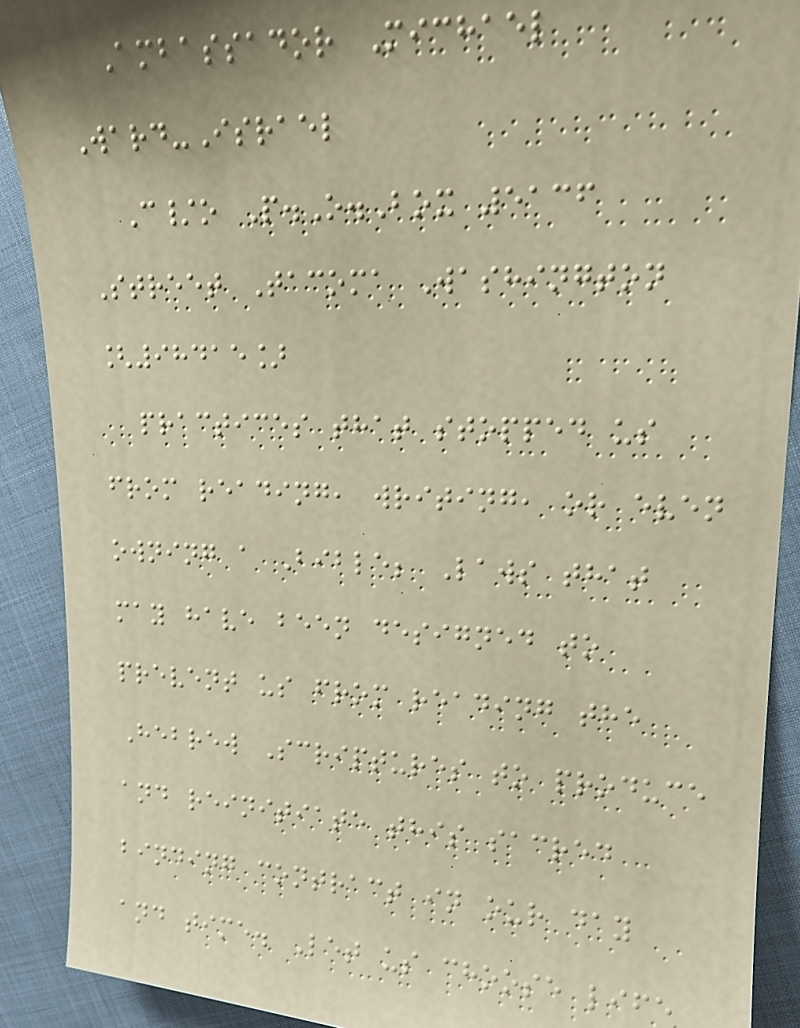Ambassador Michael
Ward-Israel
C/o P.O.Box 5136
Street Tacoma Washington
[98415]
practices that stopped us
from reading, writing, or even
owning a Bible; Laws that
may have been designed to
prevent us from reading the
Hebrew Scriptures to produce
and reinitiate this sacred
binding contract in our day
and time. Let us choose life
